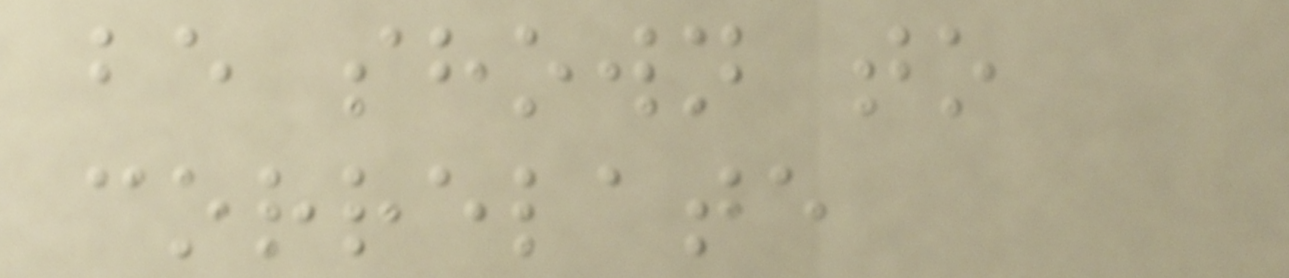be shown to
correlate
